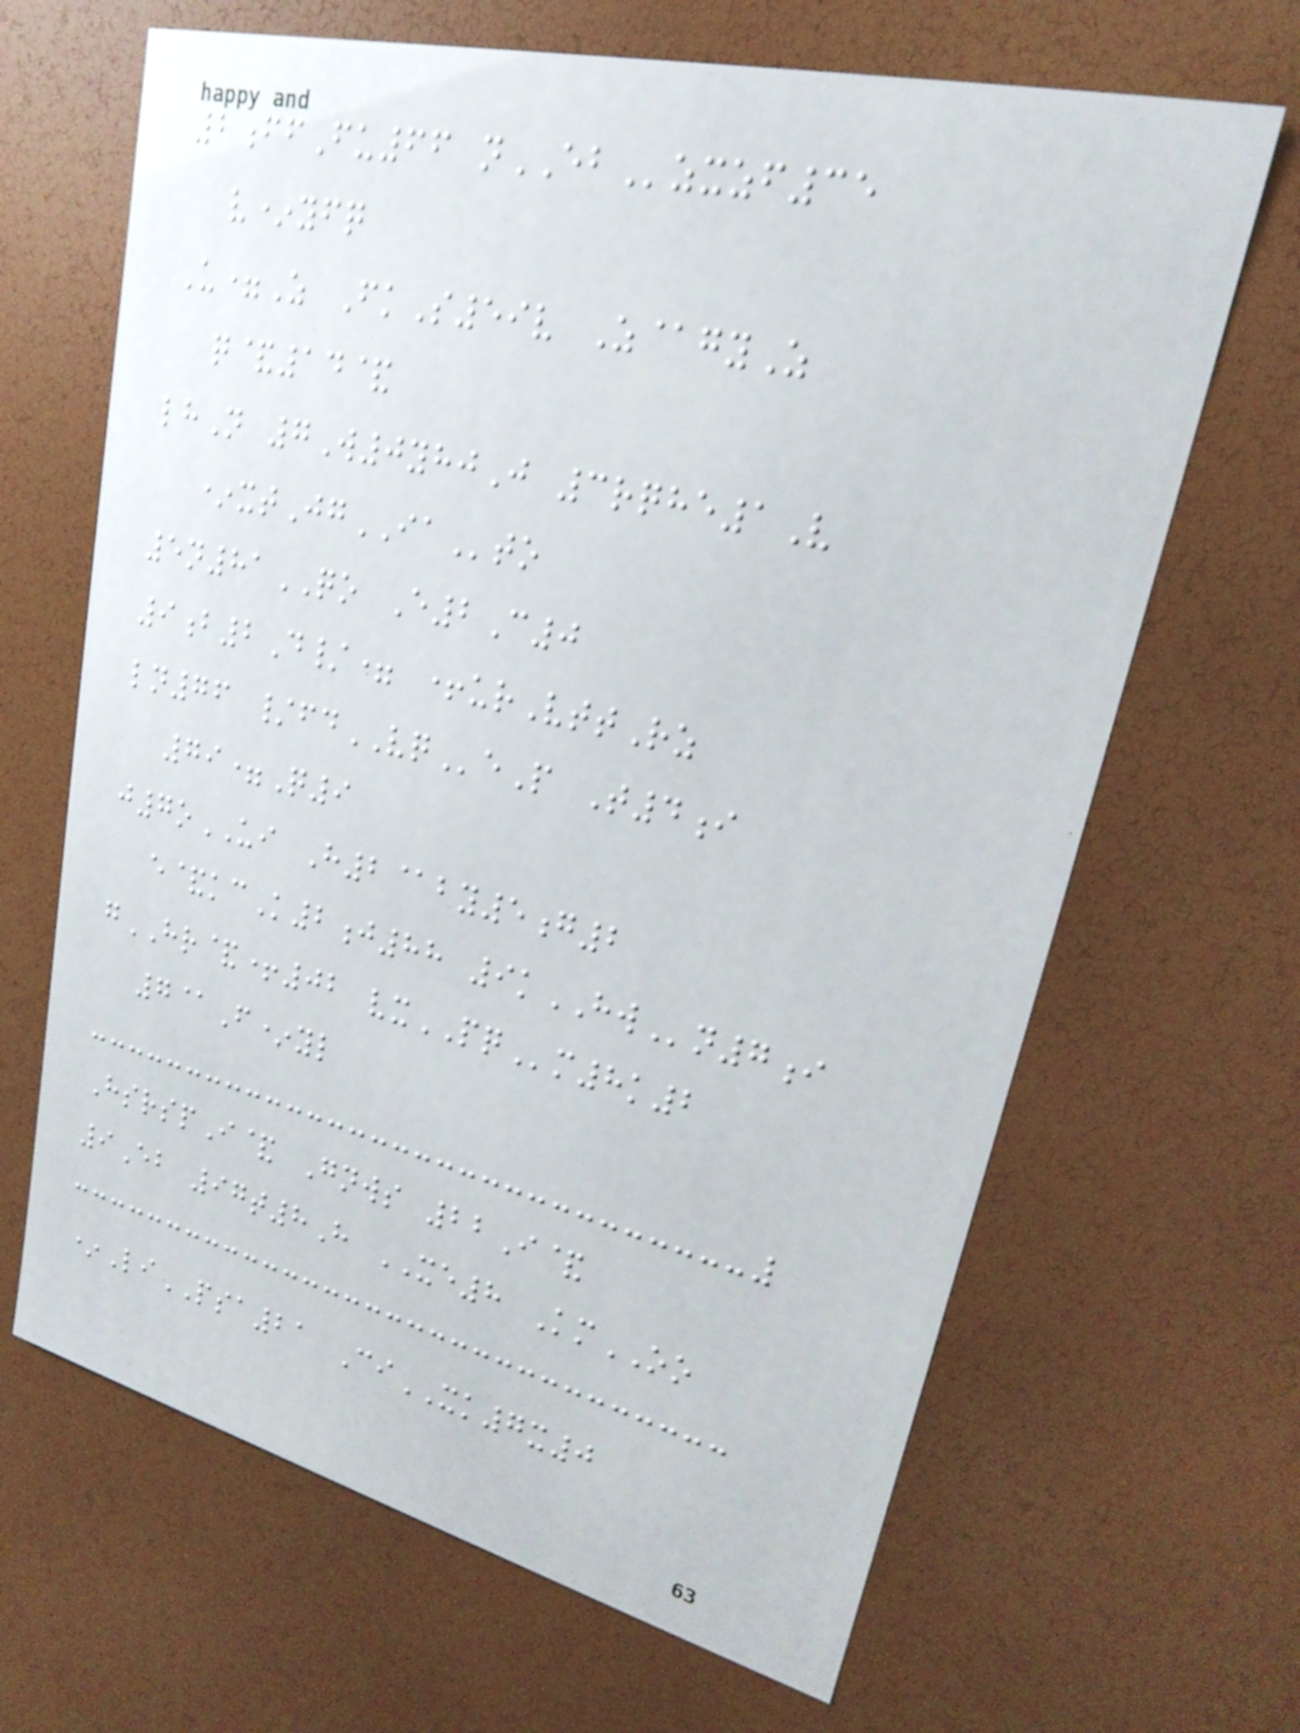2ffFu66 nEBzxzf35
v*yfq
U=Z FkS59v Z@gyZ
q&14&
lhN 7W0yhjJ 3rqhe1V
*xtJgIAto
5n81QO E2C0
9b2D/= +urVttRz
ln76 /fdVQeP T4i
79=Q9
j7oUI H2@by5g2
e&kcK2j88 9kHWn7i
gHR&+02 vxPQm8k2
7@F*yl
HsrspI& Gnws 22I&
9Eb 97t8H XE8 KmOO
*LiPSA21 CiXK7x0
